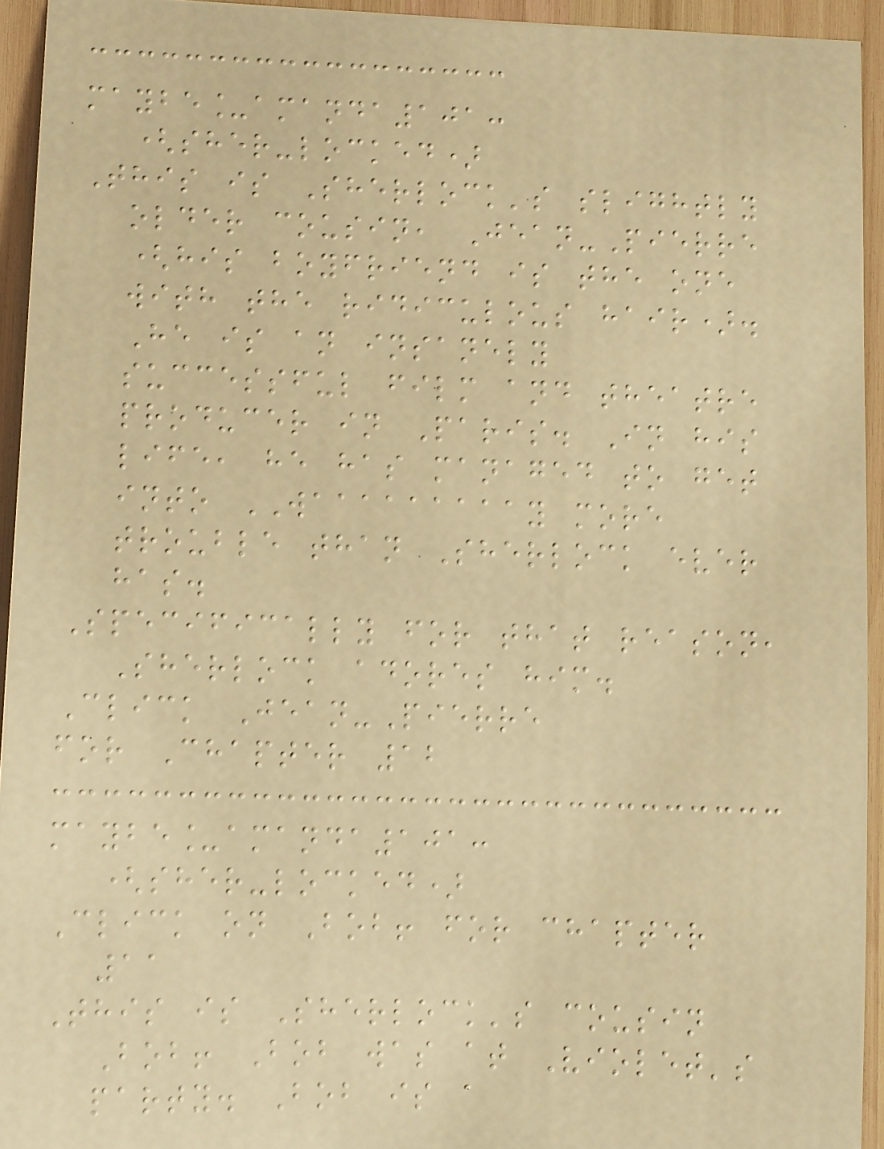maybe_amanda101:
(sher-locked)
This is Sherlock's slightly
older cousin, Jean-Pierre
(his boyfriend is the one
with the ridiculous hair).
He is an insanely
successful film and theatre
producer in Paris. In his
life, he has managed to get
into WAAAAAAAAAY more
trouble than Sherlock ever
has.
Specifically for that reason,
Sherlock adores him.
Click Jean-Pierre
for Chapter 12
maybe_amanda101:
(sher-locked)
Click on Bob! for chapter
11
This is Sherlock's cousin
Bob! Bob was at Violet's
party. Bob is a
